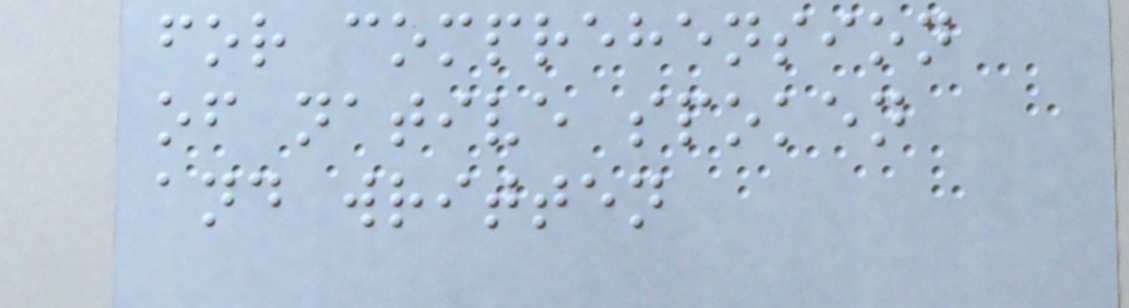for comprehension
of native spoken
and written
